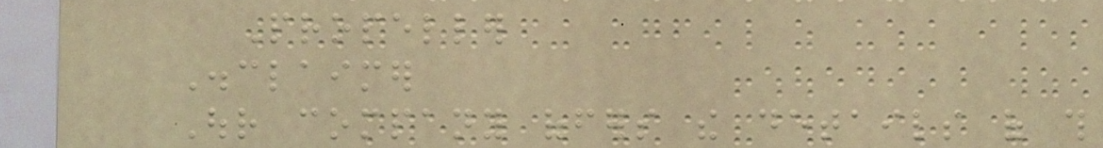Propeller
Disclaimer
Our company offers the details of this
